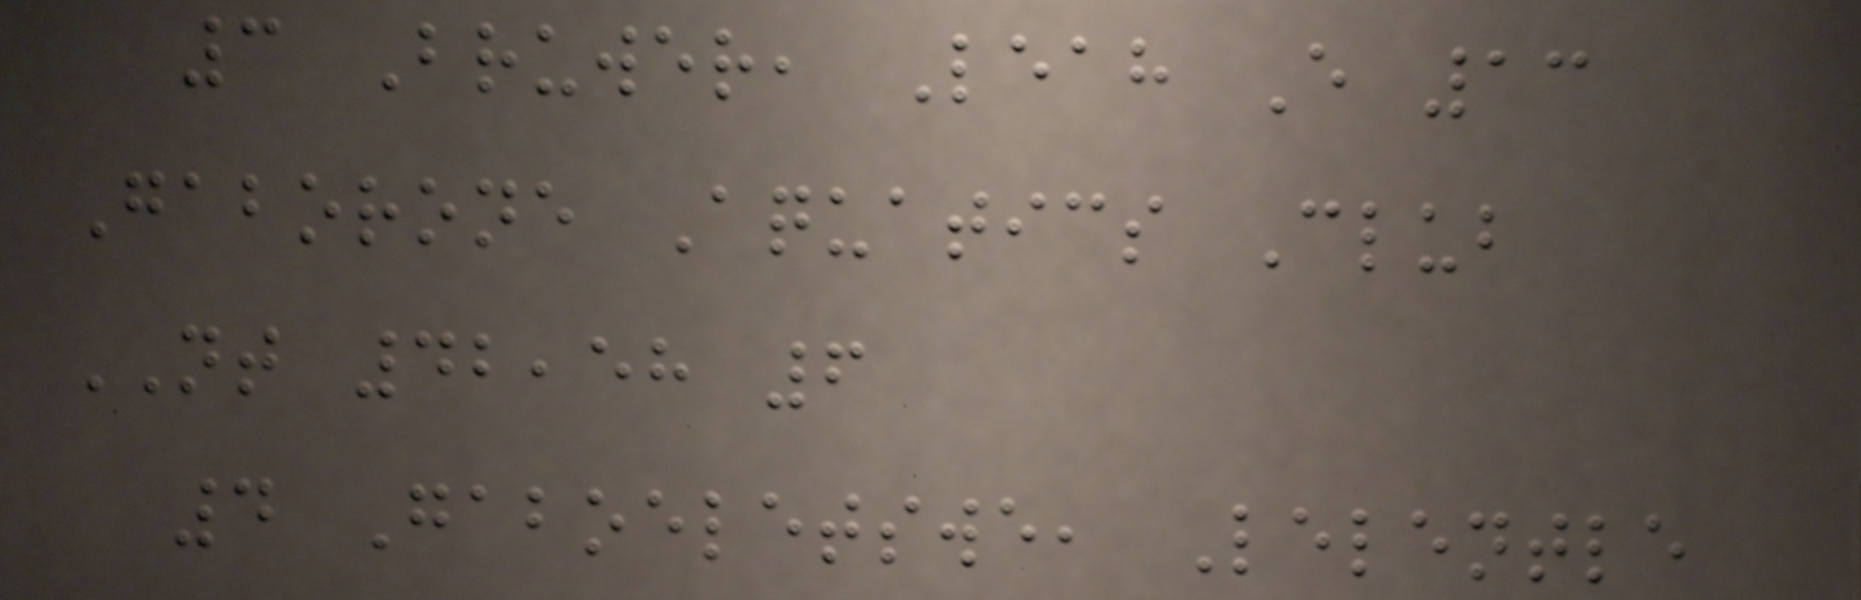3 Bruwer, Leah E 13
Gaborone Aquatics Club
NT 42,58 6
4 Gaboeletswe, Lelentle
